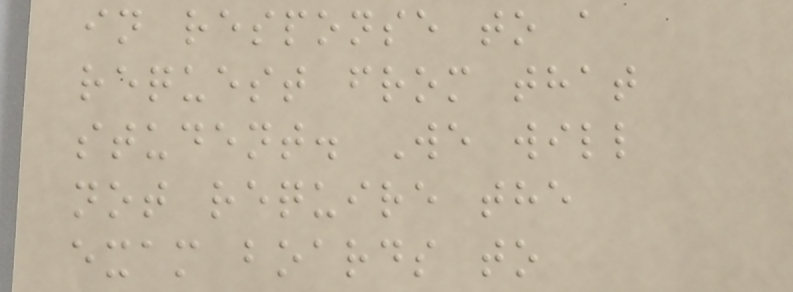in response to a
request from that
student. We will
not require the
exam boards to
